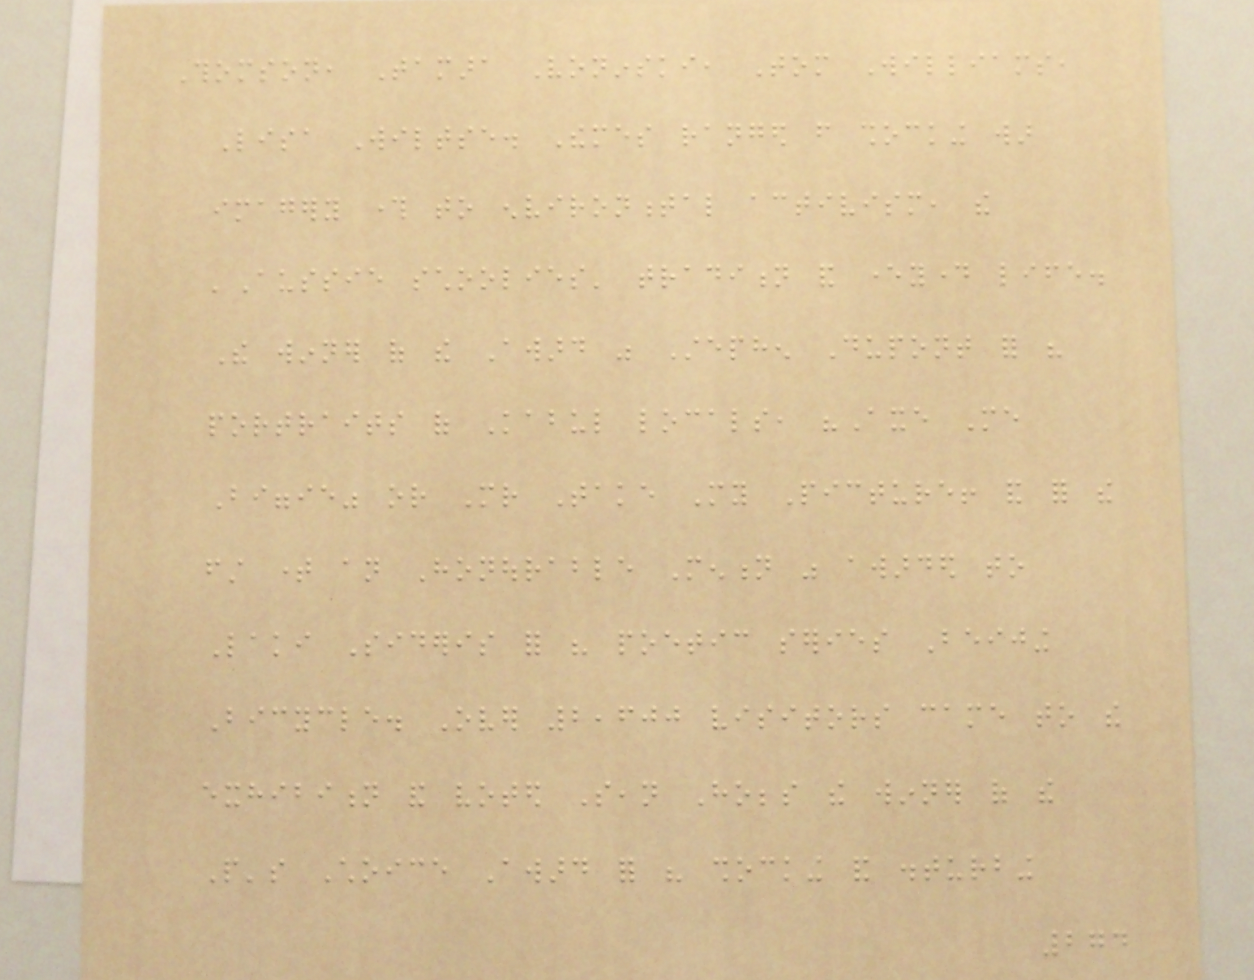Thomson, Tamara Voninski, Tom Williams,
Lisa Wiltse. Themes ranged from shocking war
imagery through to environmental activism, the
'Aussie schoolies' tradition and everyday life.
The winner of the Award was Stephen Dupont for his
portraits of Kabul locals, "Axe Me
Biggie" or Mr Take My Picture! and for the
first time an Honourable Mention was awarded to
Laki Sideris for his poetic series Beijing
Bicycle. Over 2,600 visitors came to the
exhibition and voted Sean Hobbs the winner of the
People's Choice Award for his shocking and disturbing
274
